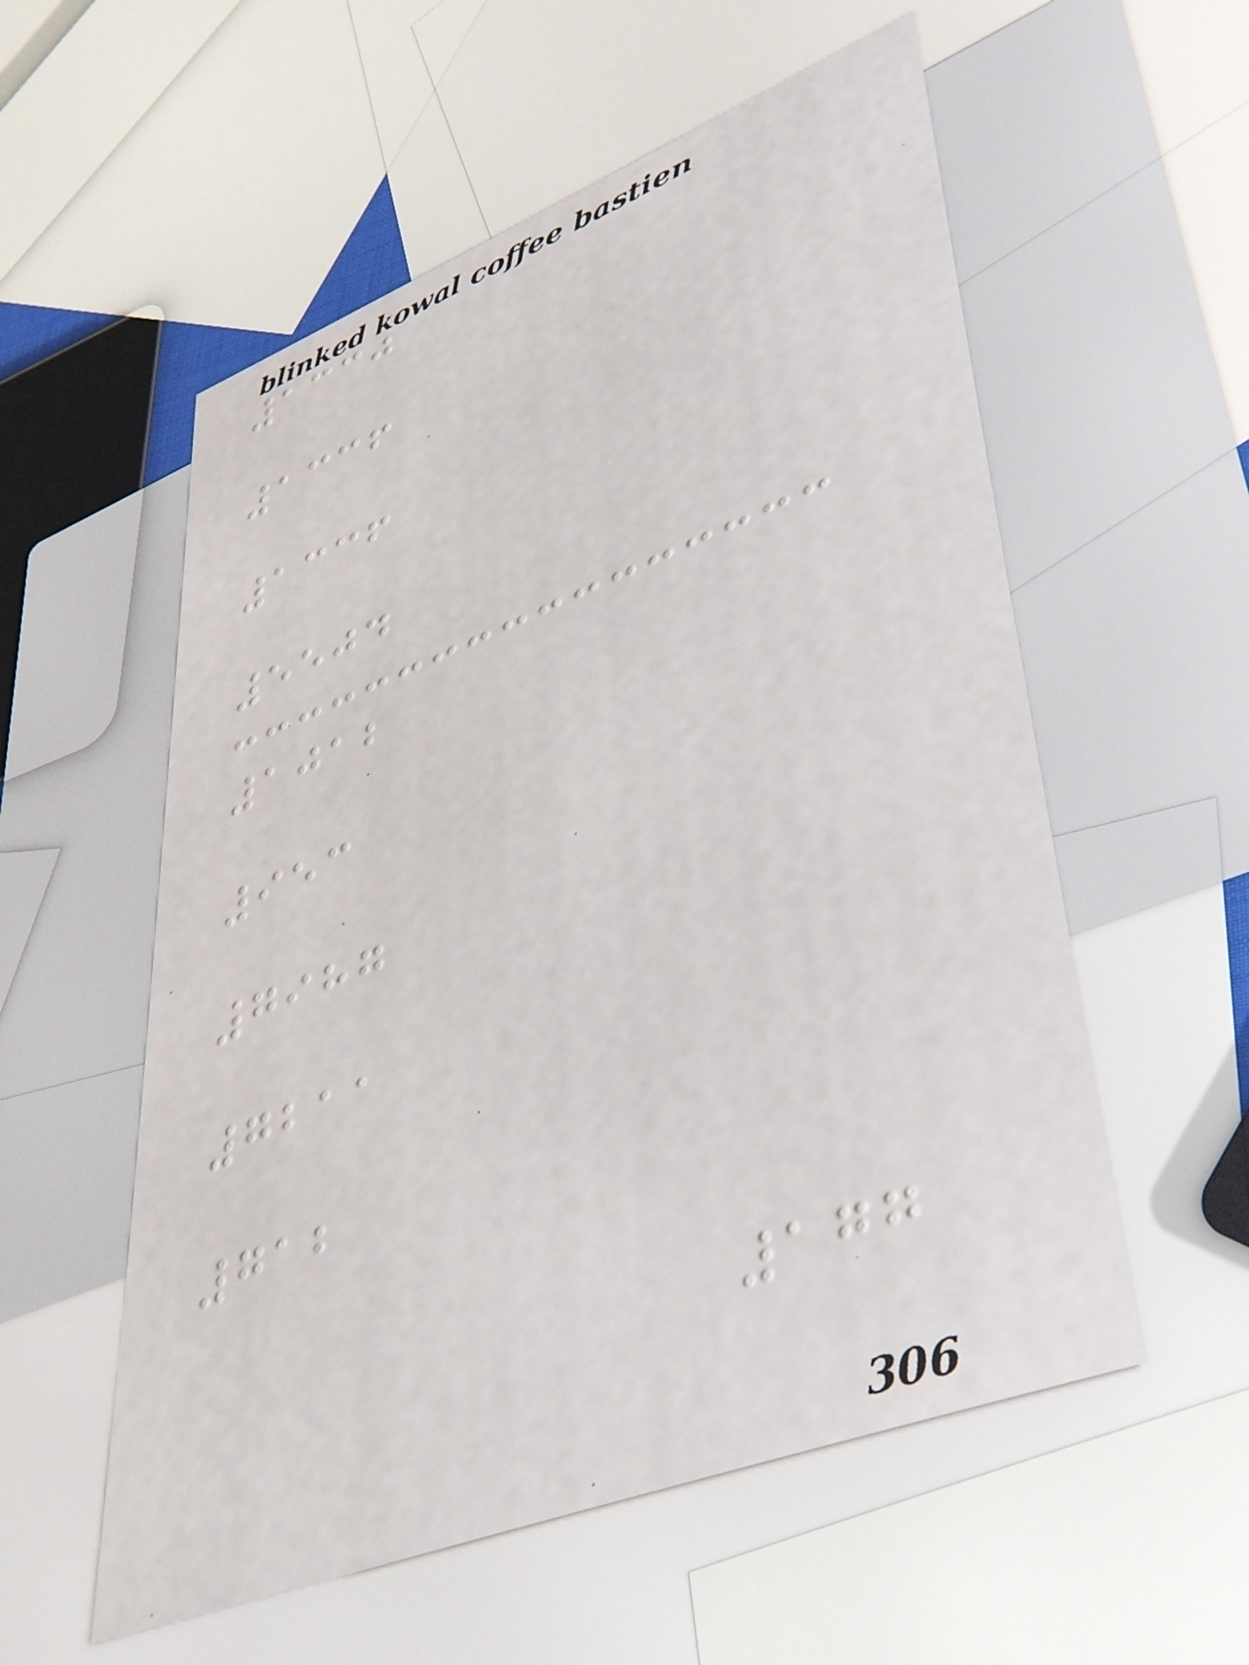1330
1336
1336
5504
1012
953
7987
7211
712
177
